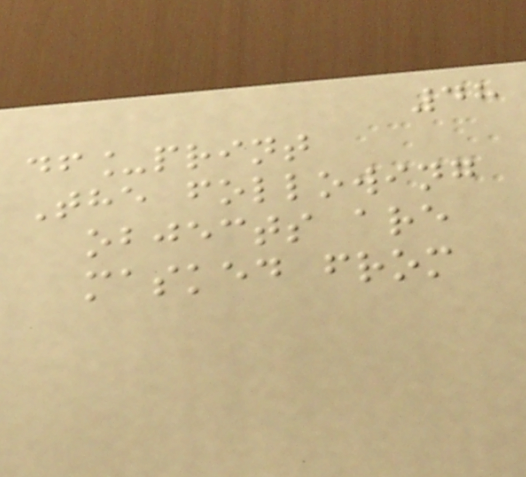48
df_print
The following
objects are
masked from
